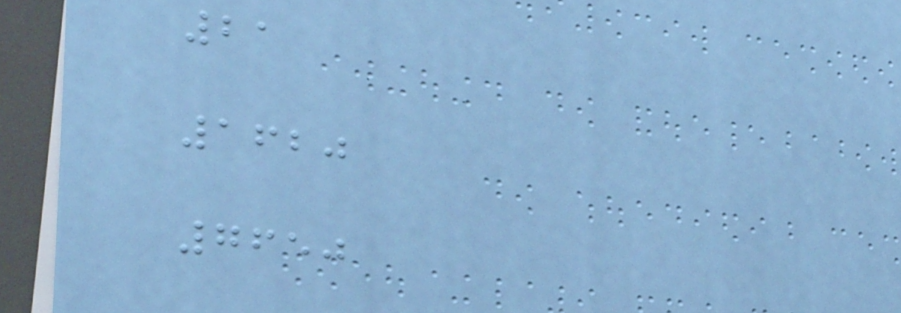21
1620
7650
